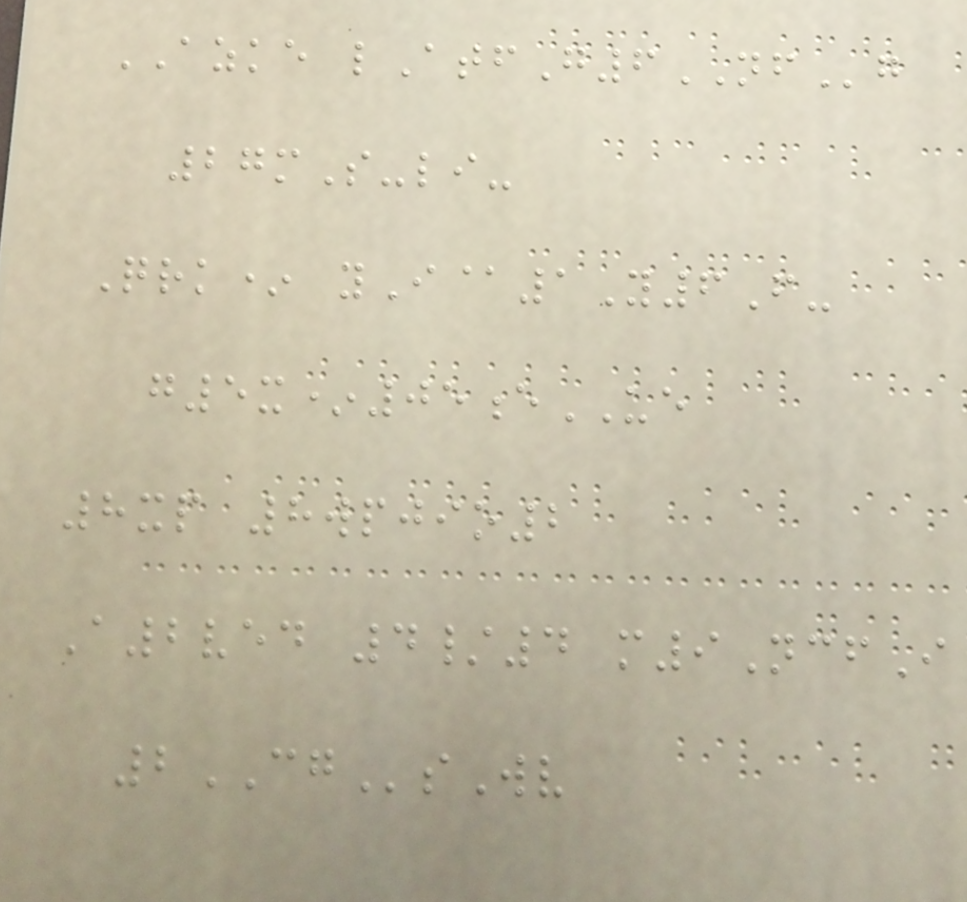AZKE lAtfG6NFg
27mS-li-
Qrk* yI@1Y6F-
g5x*05eUE
8xp 8wpjio2
A2ved 4/4 m9NcfI
2CGsWv
